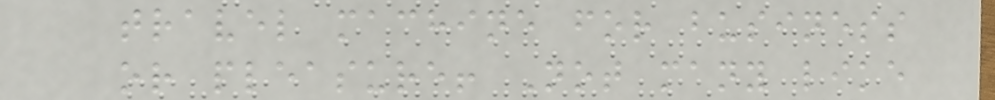travel machine for business
or pleasure! Not many like
